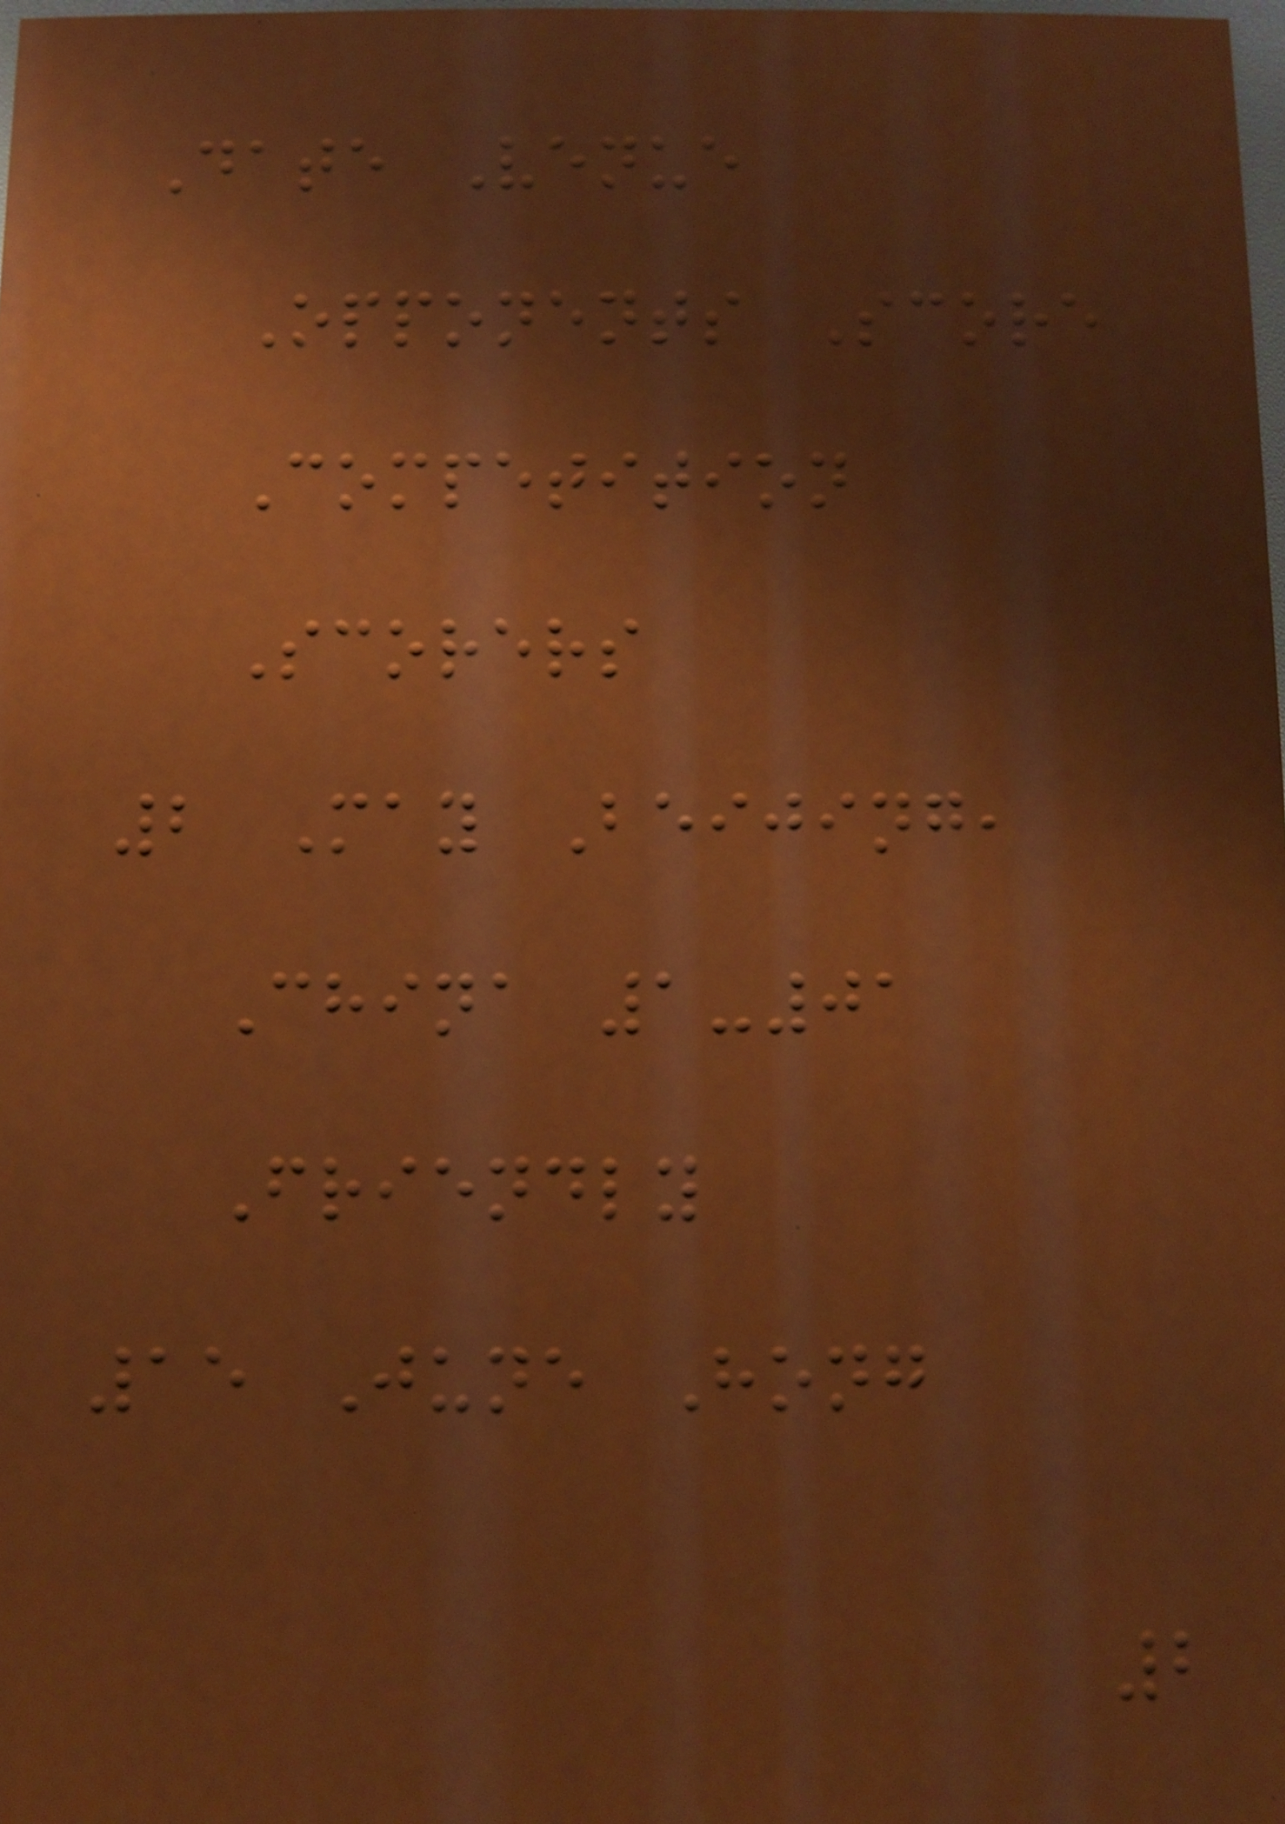Date Venue
Opponents Score
Competition
Scorers
2 May Beijing,
China 1-01
Friendly
15 June Hong
2
